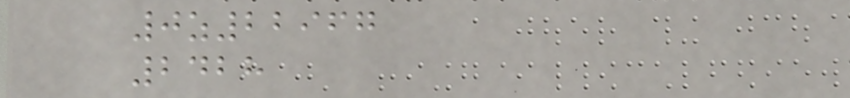0z22967
2428
